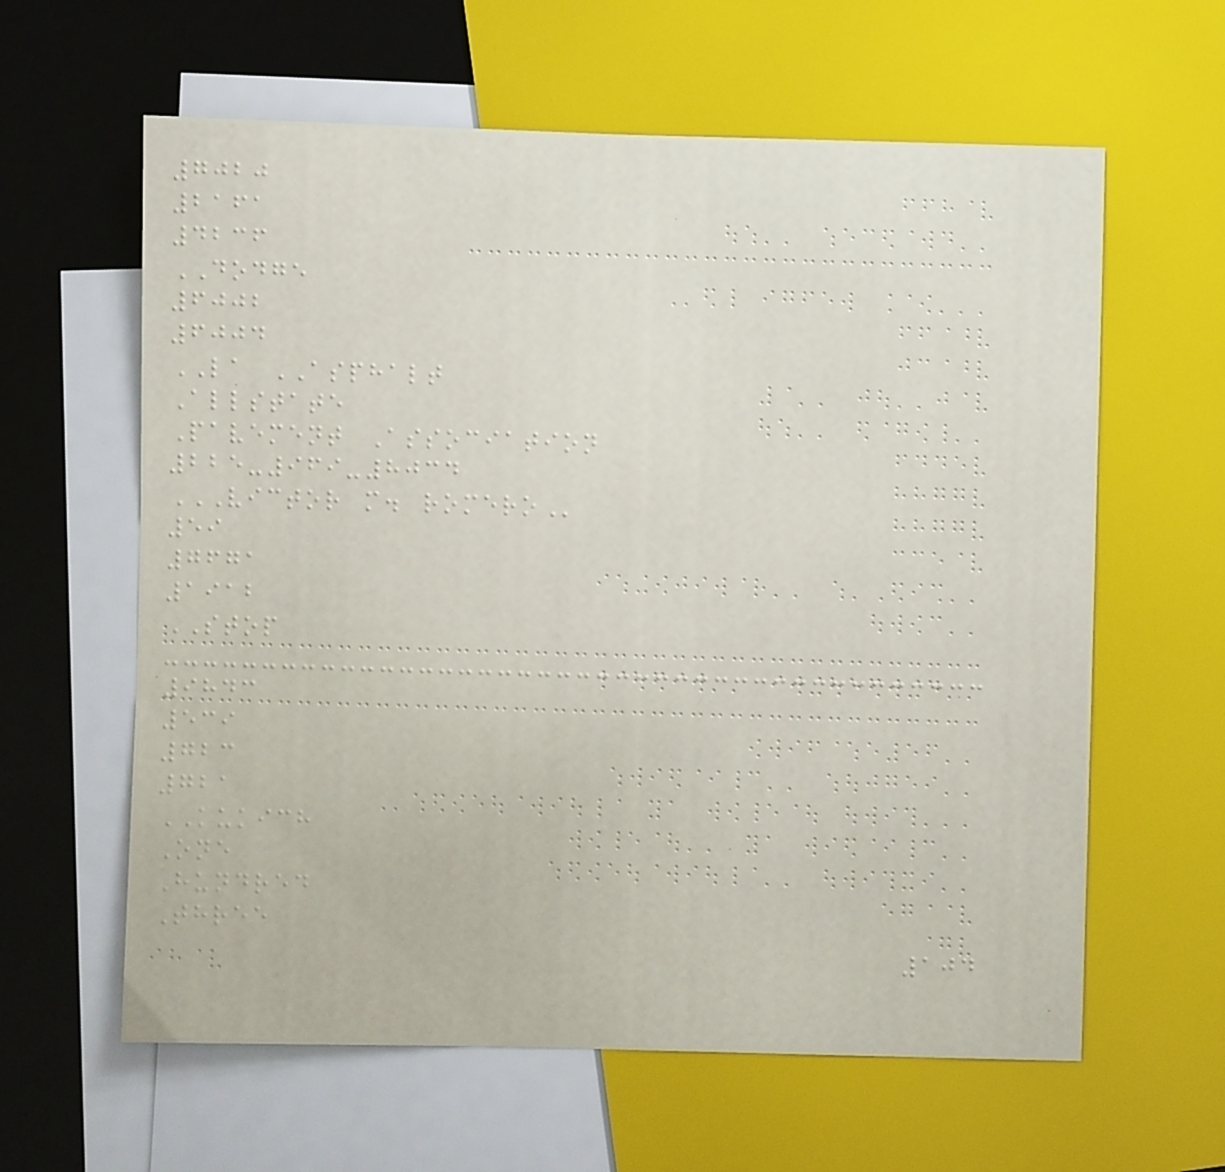7020
2161
4236
DODGE
6002
6004
LA ASPHALT
Allstate
Pavement Association
225-969-8034
VICTOR M. ROMERO
59
7671
1912
STOP
9843
539
723
721
KUKICH
One
Hundred
Three
104
